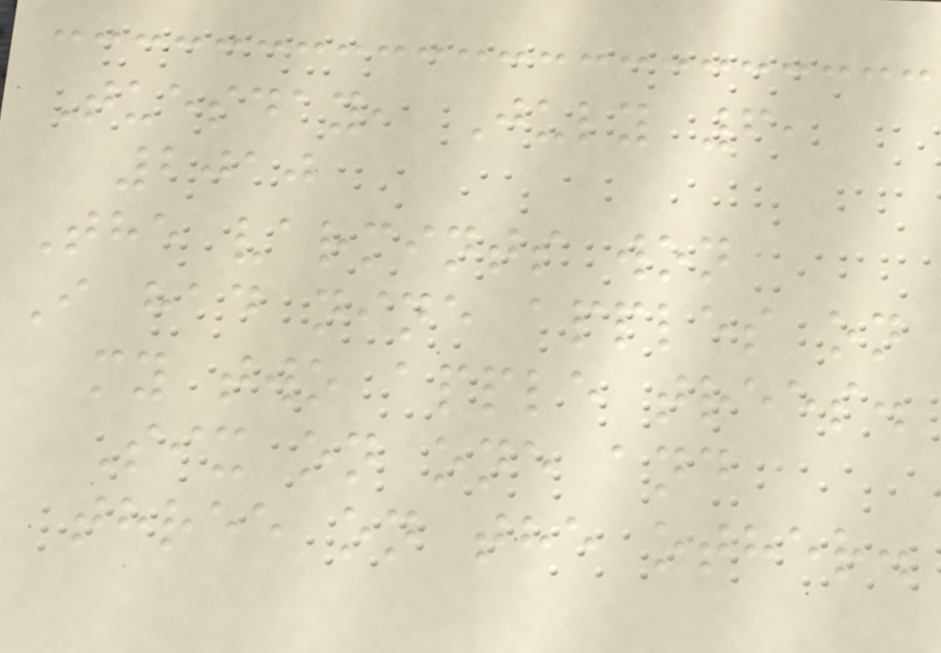Tuesday, July 6,
2010
The varmints won
I had nine apples on
my two apple trees.
Six on one and
three on the other.
